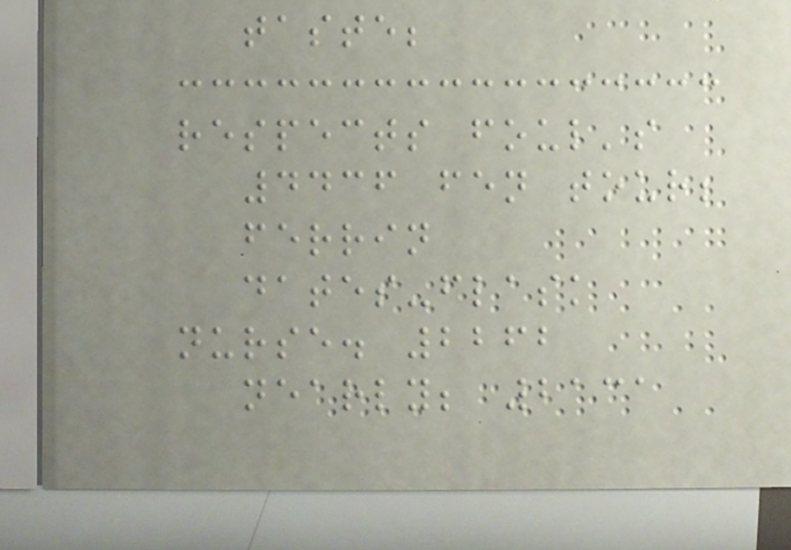taste;
respects foul's
4436 fen tour;
ferrin
dates-flask
nurse. 2262
nearly; 2131
